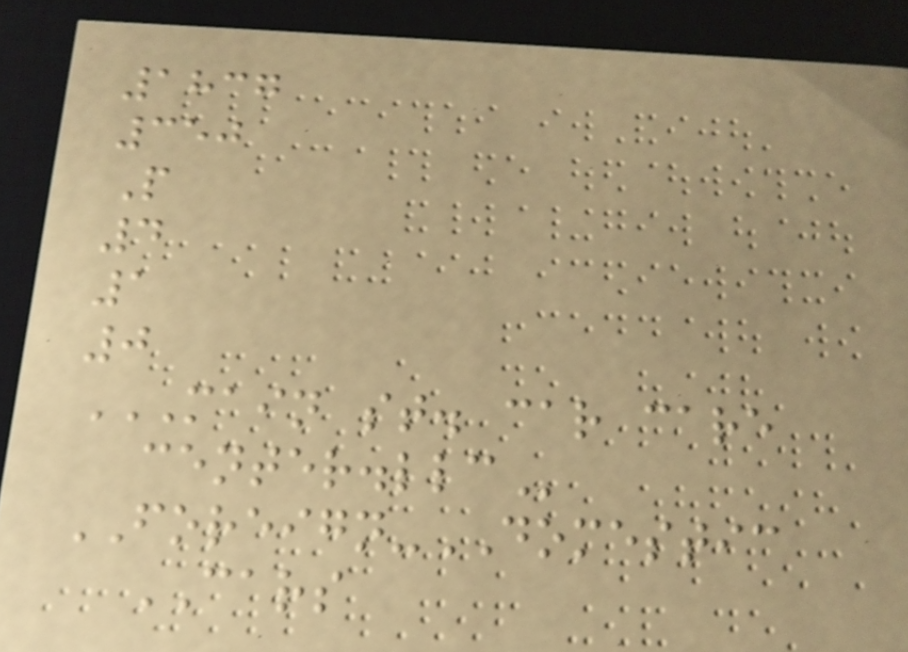1837
350
P
4
1
0
MAIN ST. CAR CARE
CENTER.LLC
FOREIGN-DOMESTIC
CARS
